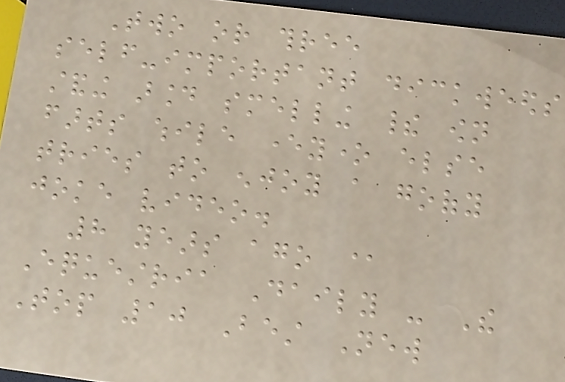Two or three
self-important dickweeds
standing around smelling their own
farts while everyone else
tries to enjoy a goofy
joke video.
8 years ago @
Equestria Daily - The
Top 10 Best New
